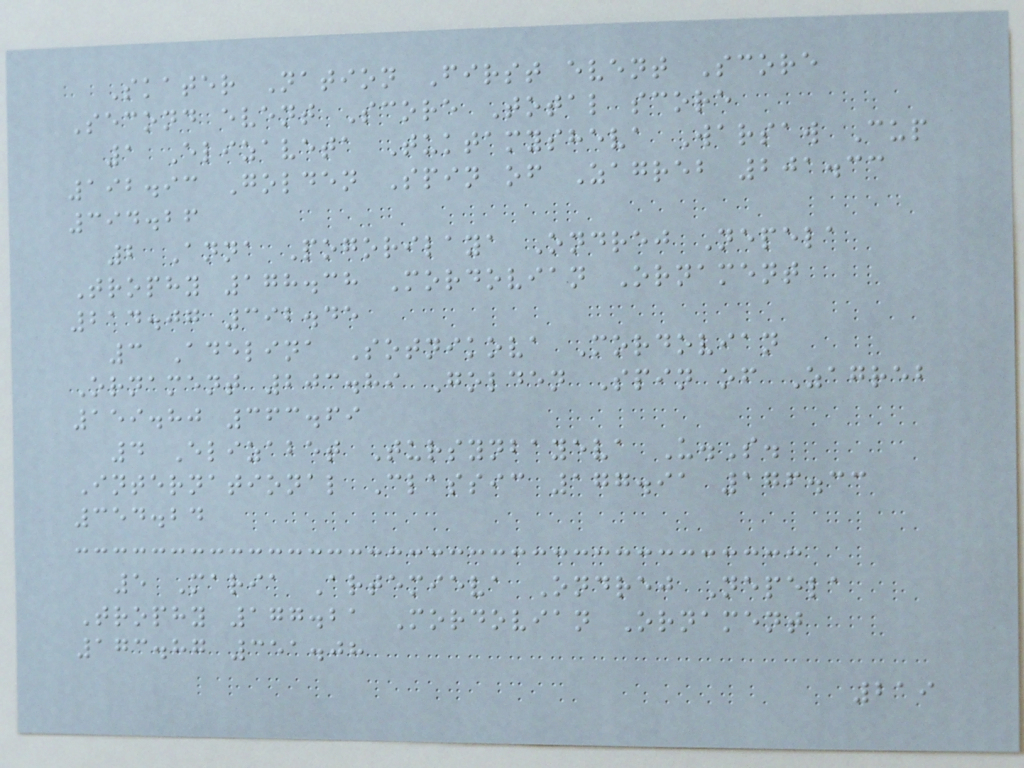Skater Nation First event Score
Second event Score Total score
1 Elizaveta Tuktamysheva Warsaw Cup
192.93 Golden Spin of Zagreb 201.33
394.26
2 Anna Pogorilaya Ondrej Nepela
Trophy 178.38 Mordovian Ornament
214.07 392.45
3 Adelina Sotnikova Mordovian
Ornament 203.89 Golden Spin of Zagreb
159.80 363.69
4 Elizabet Tursynbayeva U.S.
International Classic 177.91 176.33
354.24
5 Maria Artemieva Ondrej Nepela
Trophy 177.21 Mordovian Ornament
173.87 351.08
219
